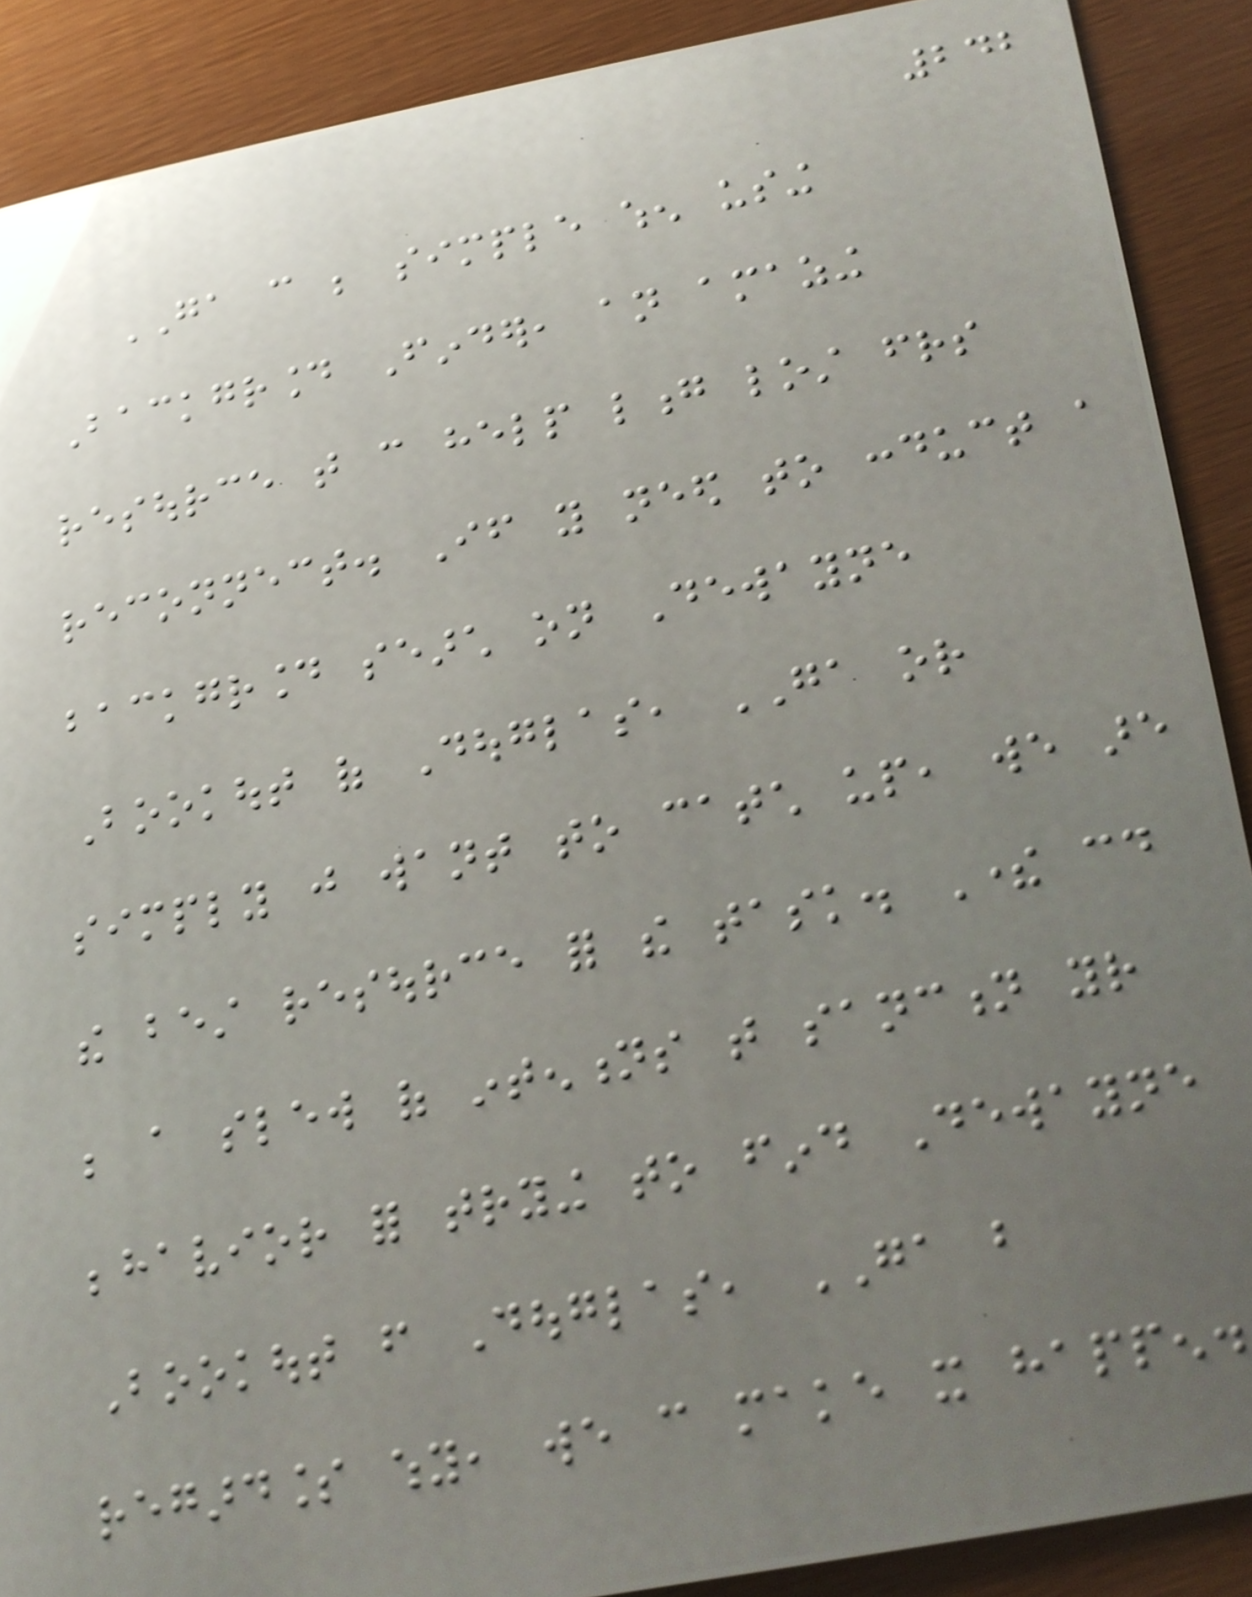242
GA can be simple when using
Background Finder, an amazing
resource that can help long lost friends
reconnect. If you need to conduct a
background search on Dewayne
Bookout of Douglas, GA or
simply just want to catch up, we are
the best resource for the task. There could
be a slew of intentions that sanction your
behavior for trying to find Dewayne
Bookout from Douglas, GA but
regardless why, we can make it happen.
